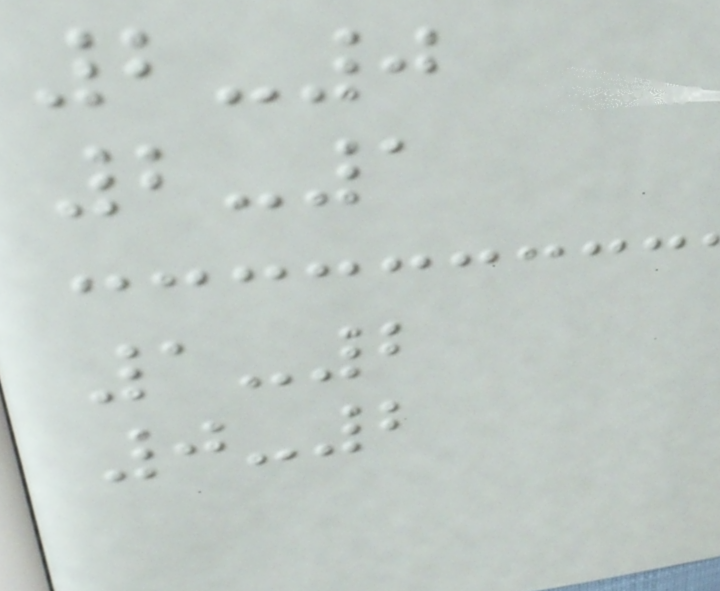2-0
2-1
1-2
0-2
